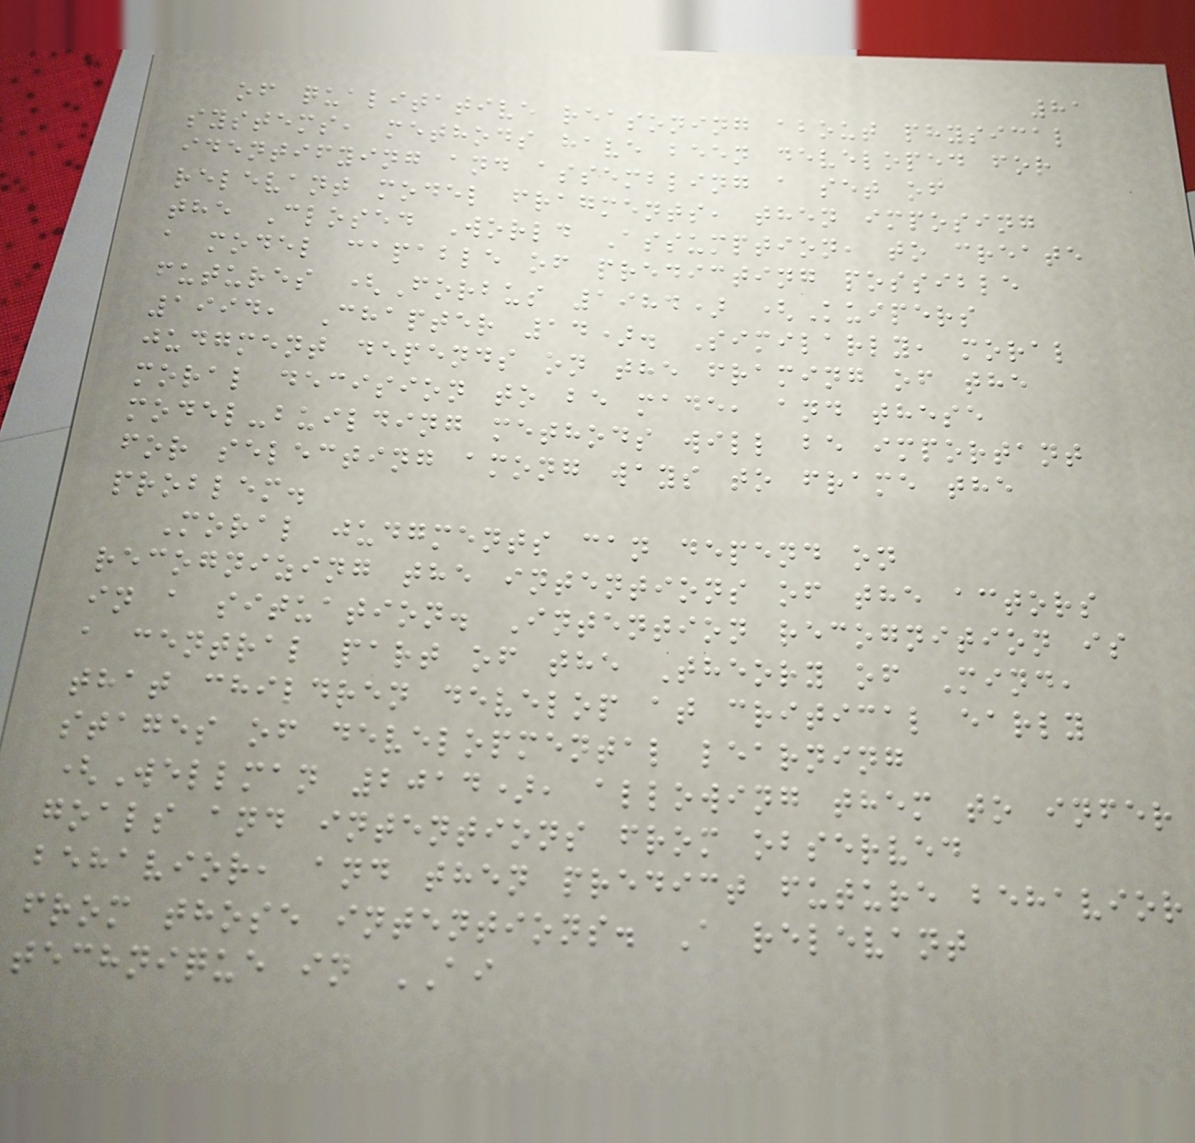81
of qualitative reasoning about physical
systems, methods have been developed for
identifying and assembling a set of
relevant model fragments, then imposing
the Closed World Assumption, to create
a model capable of predicting possible
futures (Forbus 1984) (Kuipers
1994, Chapter 14). Similarly, moral
judgment depends on the framing of the
moral decision to be made, and these
model-building methods will be important
for selecting among ways to frame the
problem.
Moral judgments can depend on
recognizing the intentions of the actors
in a situation. Intention recognition is
a central part of the Theory of Mind,
that children develop at critical early
stages of developmental learning
(Wellman 2014), allowing them to infer
goals and intentions from observed
behavior, and then predict future behavior
from those intentions. A relevant
technique in AI
